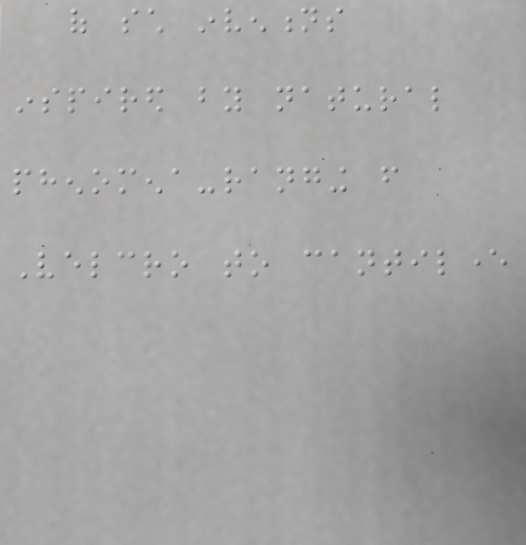of such inventions
inspired by natural
phenomena-ranging from
Velcro to cantilever
